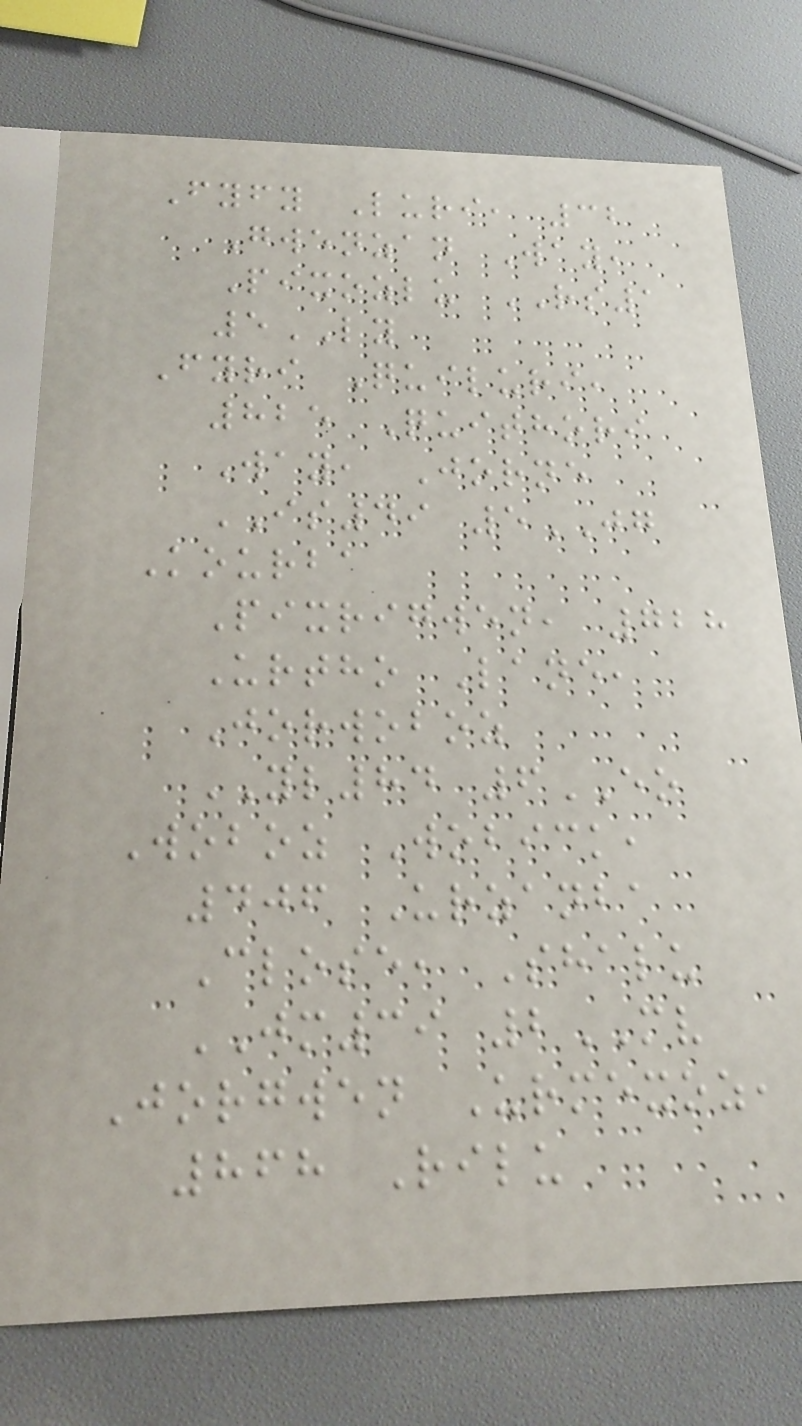Fyfy Luri, 32
Gwenzan Way,
Pixozlu RS1
5LY
Fyri Quiluri,
825 Quithori
Way, Jorne
IS49 5JG
Kourba
Pixrigwen, 728
Urtho Lane,
Jorwoboz
YL84 6EO
Woboz Wobick,
406 Urzanba
Close, Shalu
JM39 2MV
Jorgwen Urmexoz,
868 Rilu
